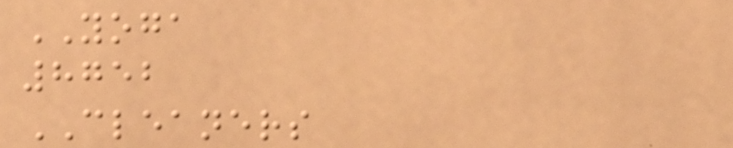YOGA
8752
CLEANERS
